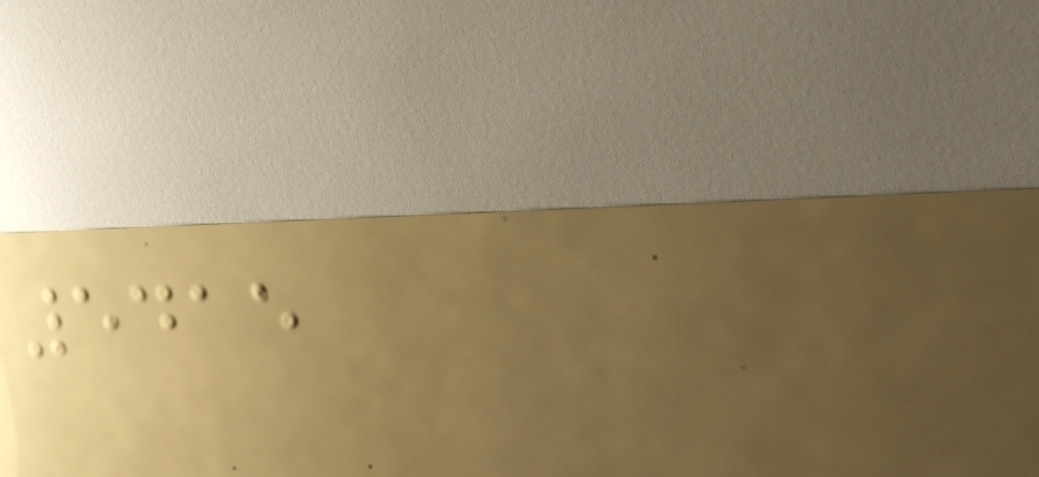5415
